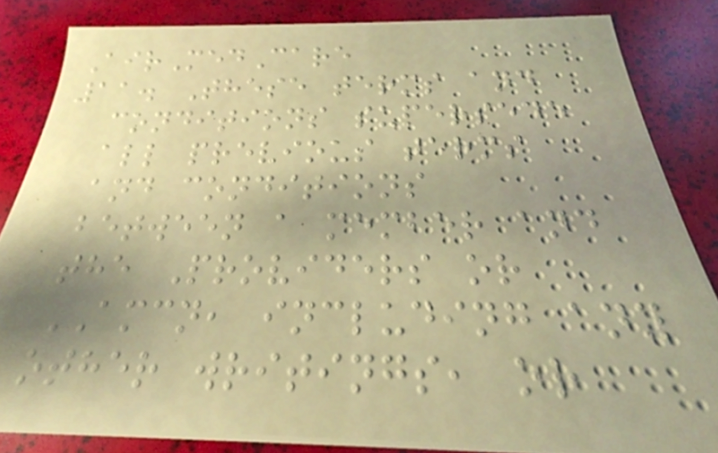AirMedCare
11. These terms and
conditions supersede
all previous terms
and conditions
between a member and
the Providers or
AMCN, including any
other writings, or
